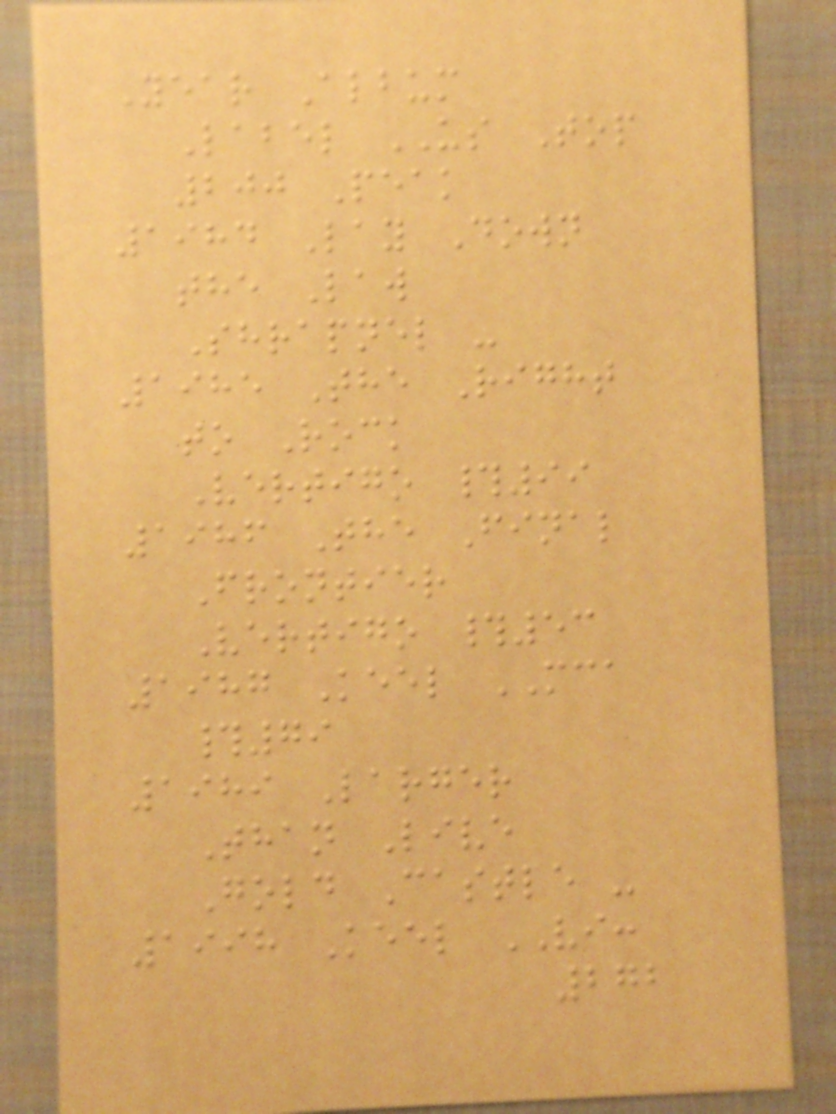Year Album
Label US Top
200 Peak
1984 Lay Down
the Law
Shrapnel -
1985 The Right
to Rock
Vertigo #99
1986 The Final
Frontier
Vertigo #53
1987 Keel MCA
#79
1989 Larger
Than Live
Gold Castle -
1998 Keel VI:
272
